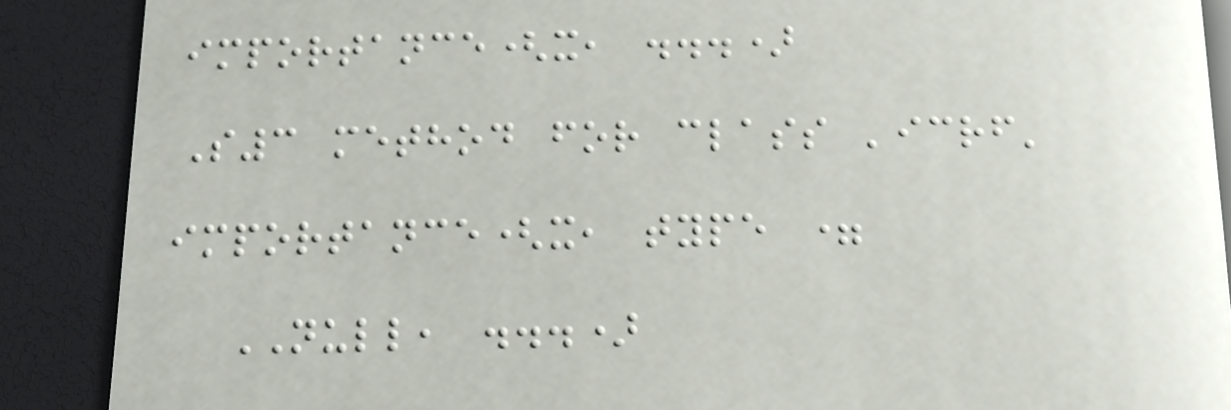importance(x, ...)
S3 method for class 'icrf'
importance(x, type =
NULL, ...)
